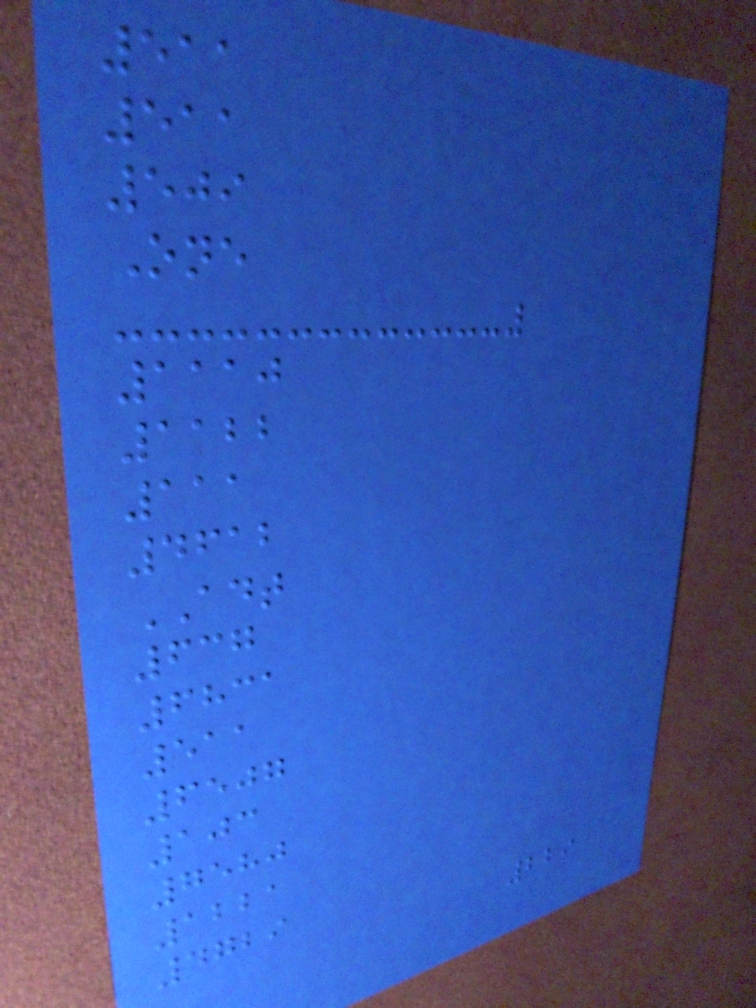511
511
509
One
1110
1122
111
4612
ADT
637
6831
511
6507
103
7580
1221
4729
229
